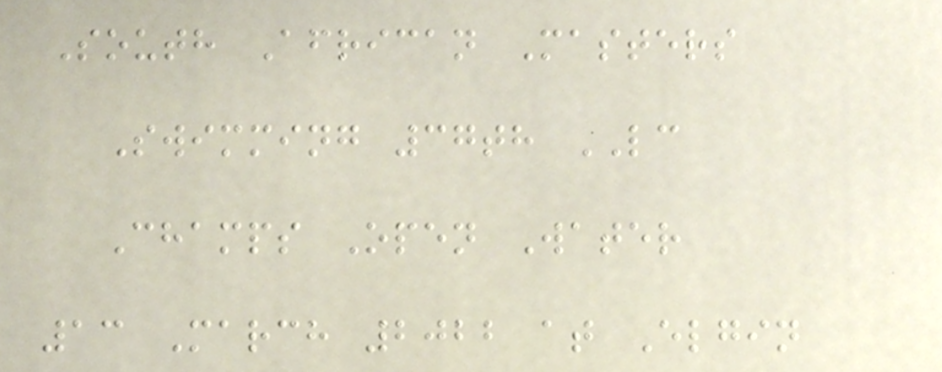South African Masters
Swimming 37th LC
Champs Open Water
13 March 2022 at Elgin
